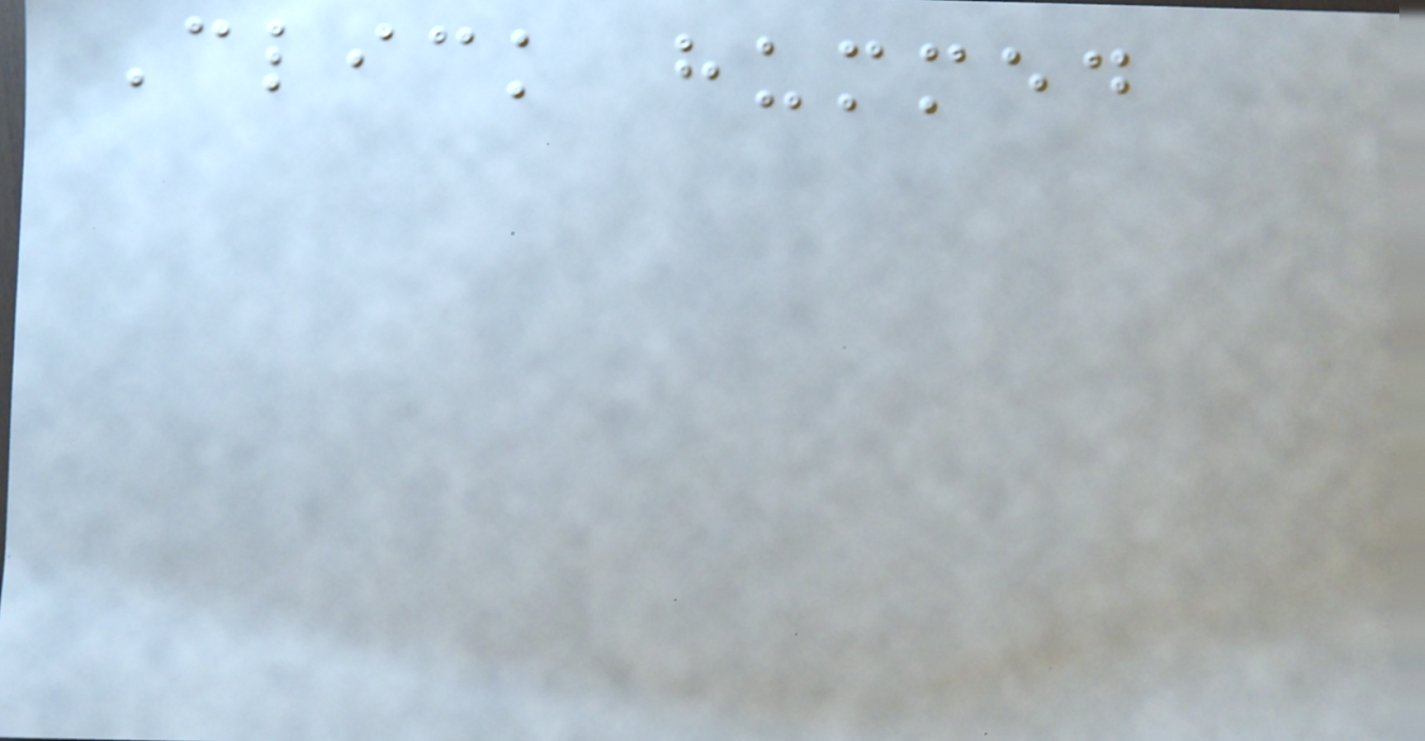Click hummed
